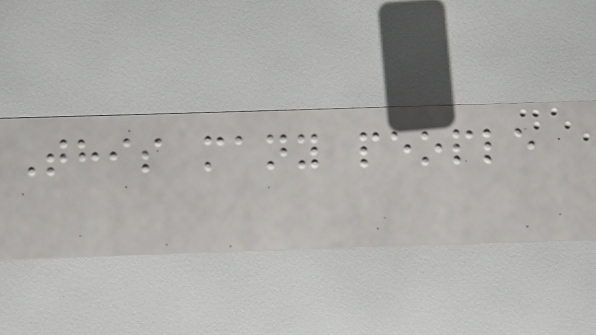This many people
